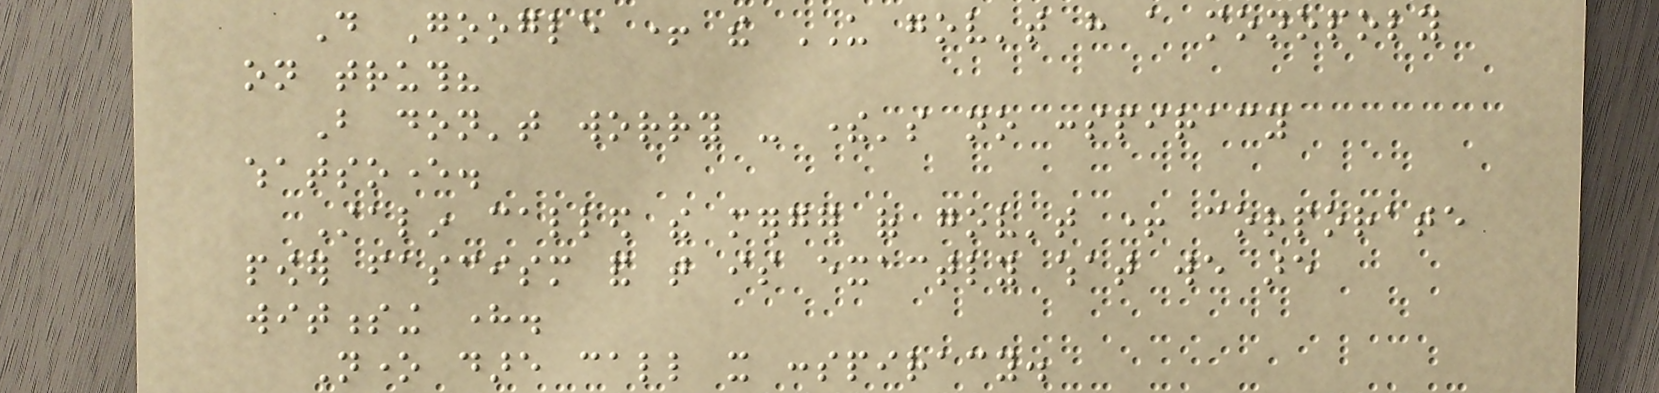Do Google + the US gov't have a monopoly
on truth?
But don't worry - there's no conspiracy
whatsoever.
Stalin called the merger of gov't + corporate
power fascism and that is exactly what we are
witnessing here.
None dare call it conspiracy.
